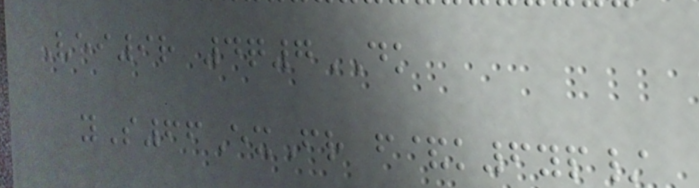Vei9r 4q7DK
yS66ExFr f&k6yp/
